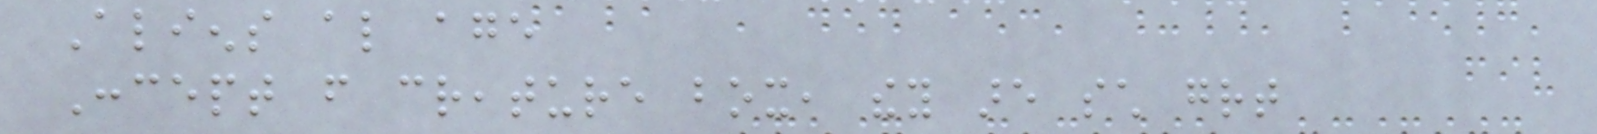Aliens also age
Concept from creature box, they are such great
